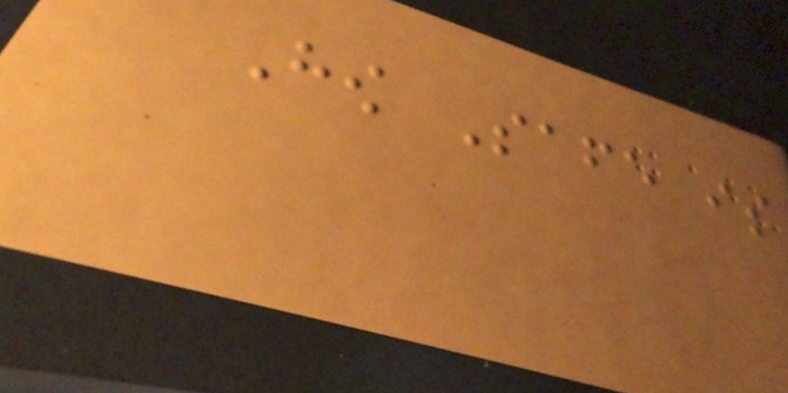How Safe is
